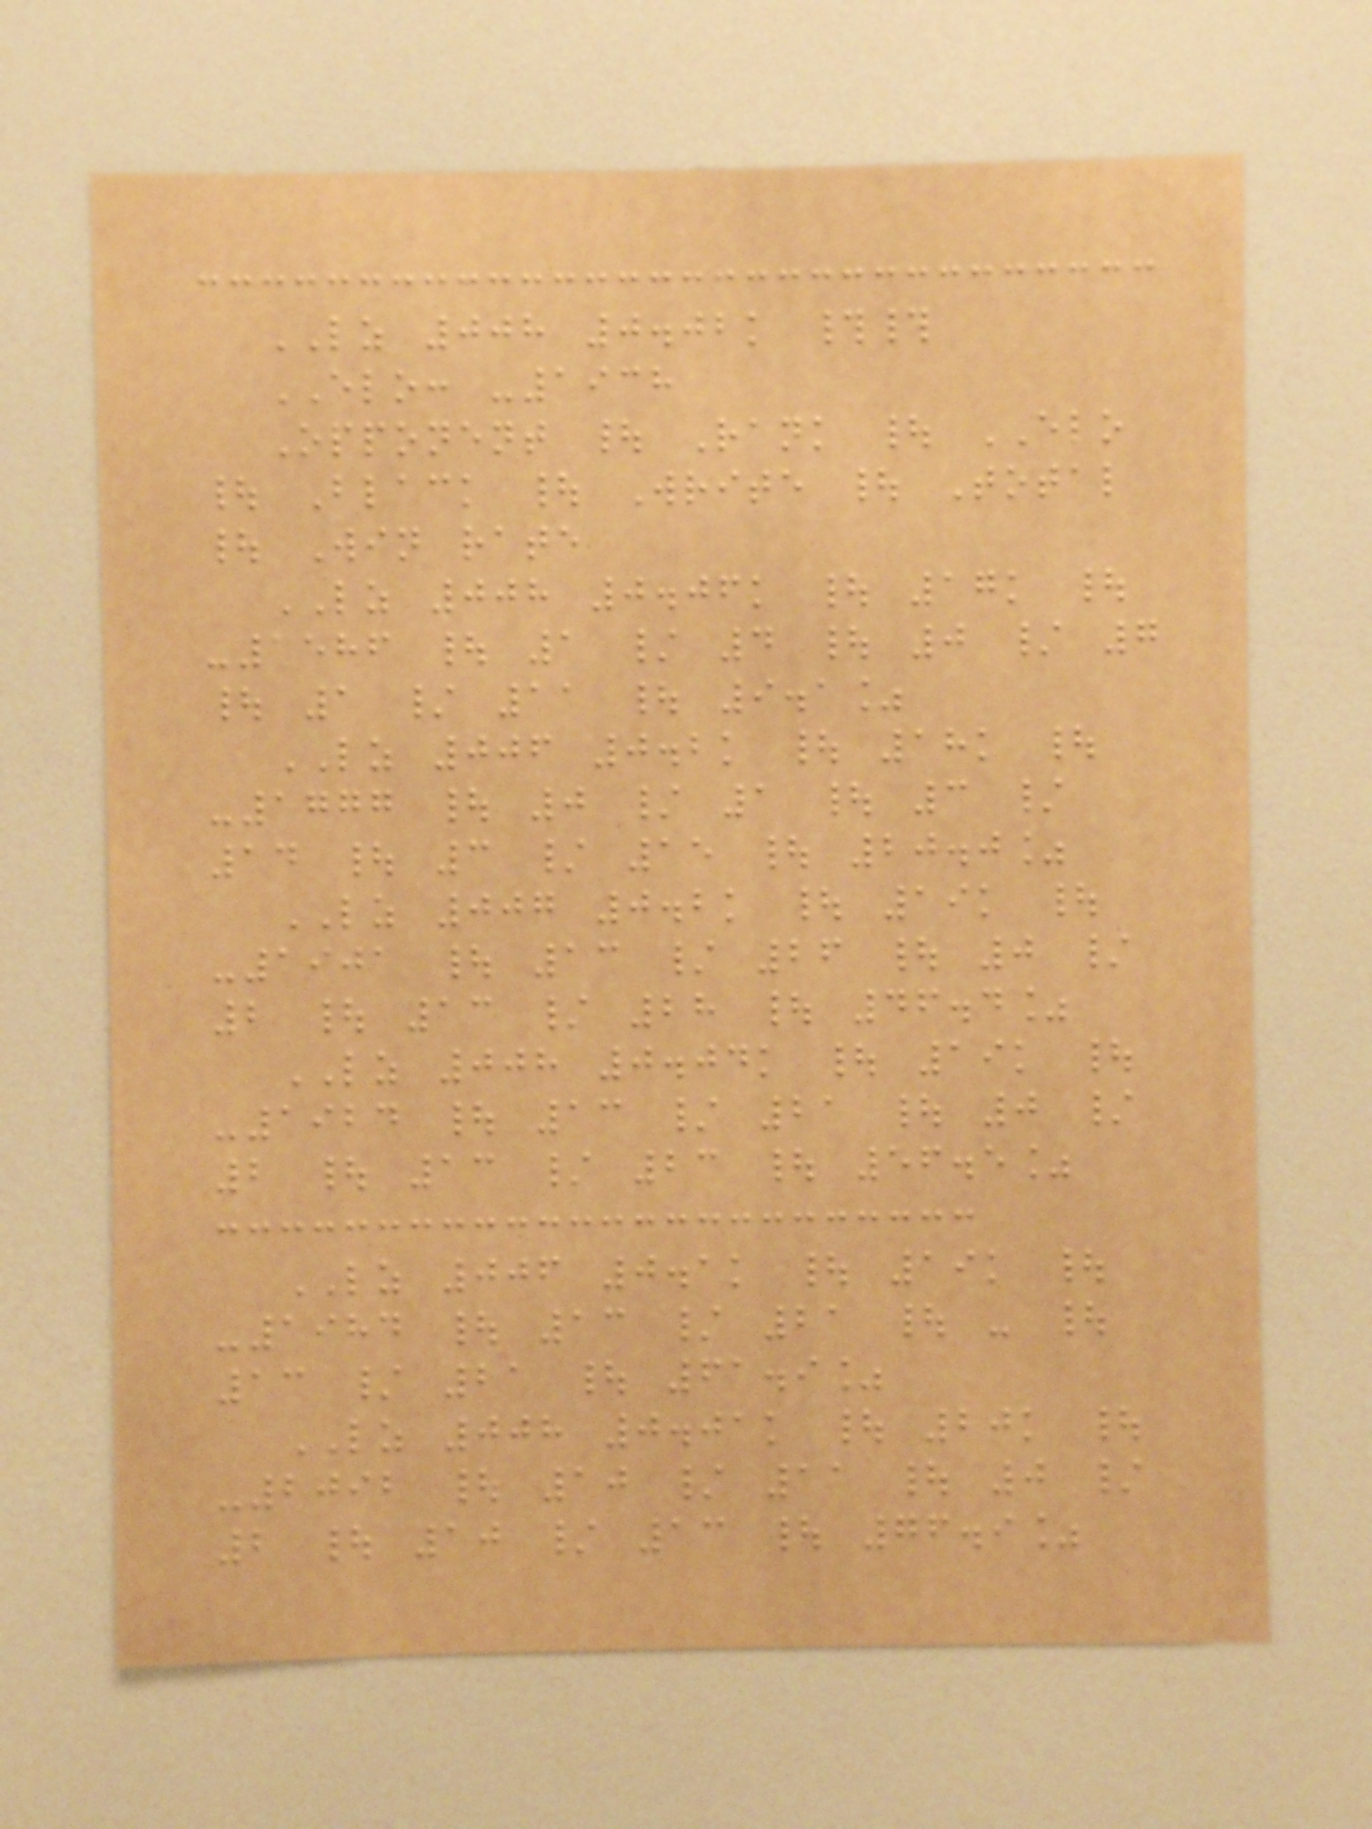LZ 008 0.02k ##
ELO: -1938
Opponent | Rank | ELO
| Black | Write | Total
| Win rate
LZ 008 0.06k | 17k |
-1586 | 1 / 4 | 0 / 7
| 1 / 11 | 9.1%
LZ 006 0.2k | 18k |
-1777 | 0 / 1 | 3 /
14 | 3 / 15 | 20.0%
LZ 007 0.2k | 19k |
-1901 | 13 / 26 | 0 /
2 | 13 / 28 | 46.4%
LZ 008 0.04k | 19k |
-1924 | 13 / 21 | 0 /
2 | 13 / 23 | 56.5%
LZ 006 0.1k | 19k |
-1984 | 13 / 21 | - |
13 / 21 | 61.9%
LZ 008 0.01k | 20k |
-2092 | 10 / 11 | 0 /
2 | 10 / 13 | 76.9%
